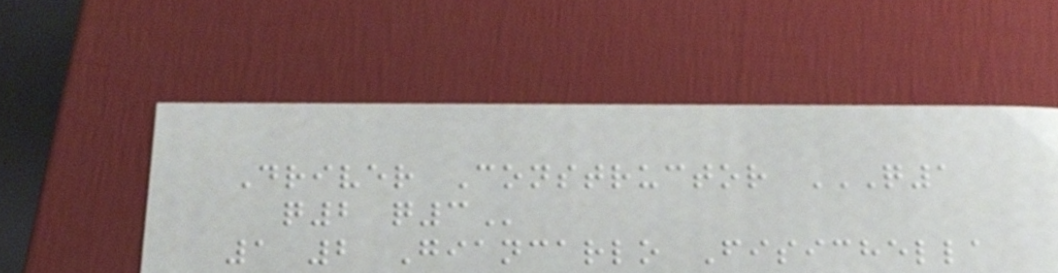Driver Constructor Q1
Q2 Q3
1 2 Giancarlo Fisichella
